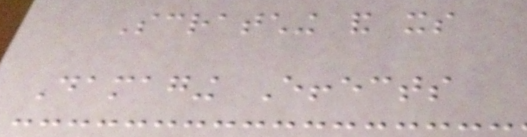Scratching and its
Damaging Effects
